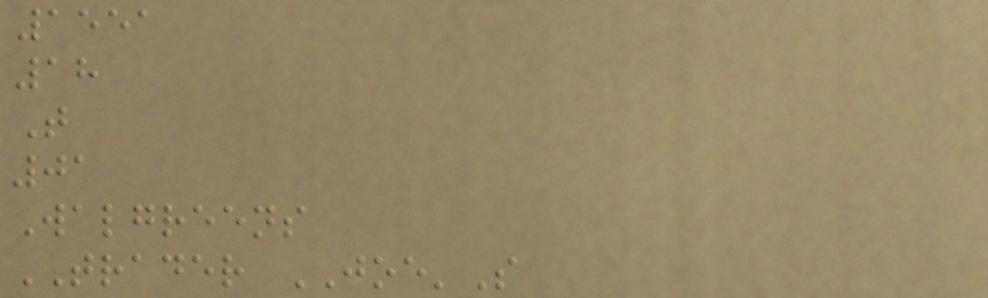1551
18
T
01
Walgreens
TRADER JOE'S
